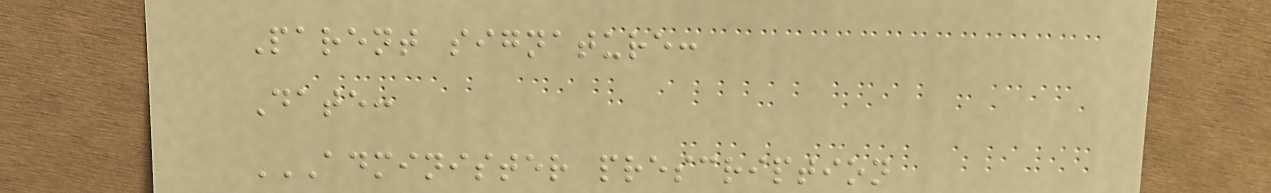Parent signature:
Date:
ADMINISTER PRESCRIPTION
